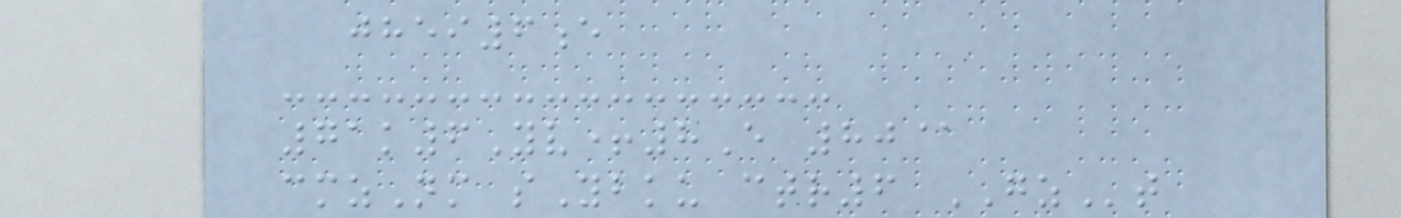jhei6e
71k6Yv+8E 80@
cmzNm sYbku ctr6 GZt
